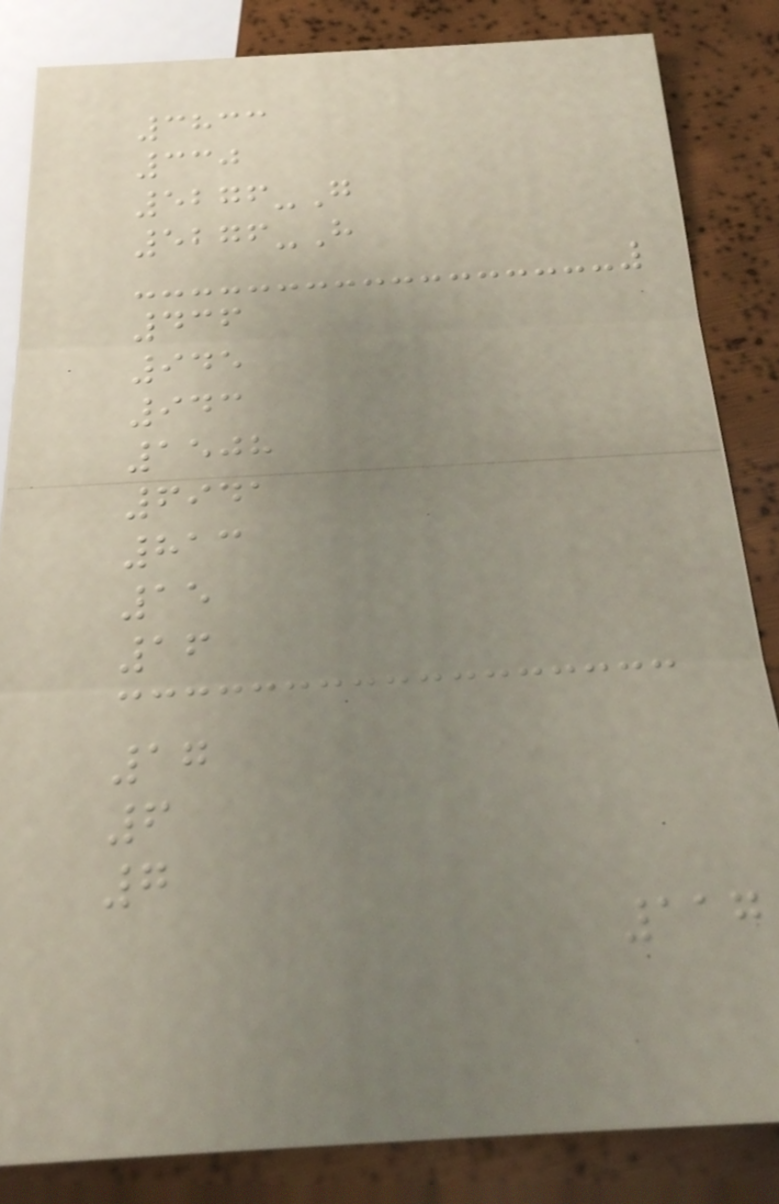3833
330
5276-G
5276-H
436
945
943
1508
6941
813
15
16
17
6
7
117
